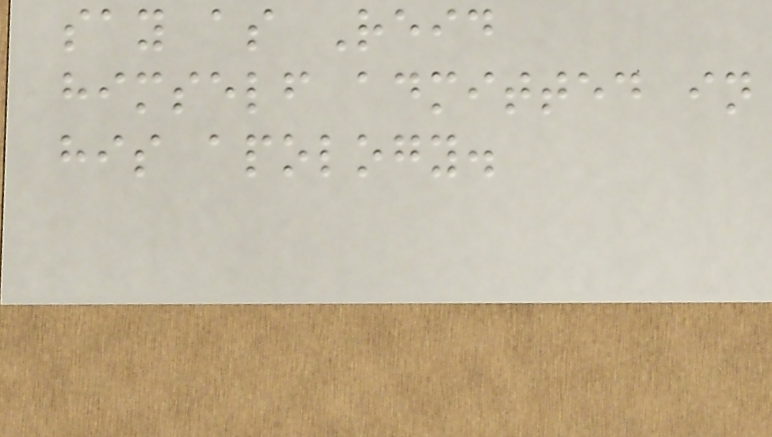say as Reid
himself admitted in
his apology.
